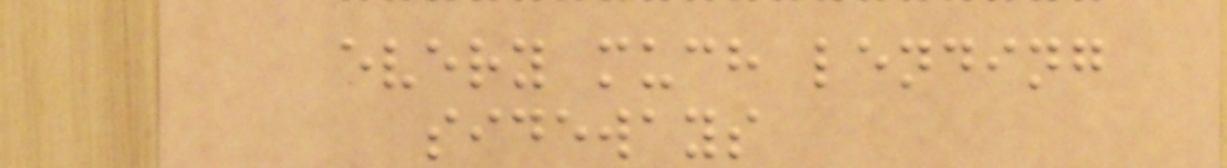every much lending
sideways
